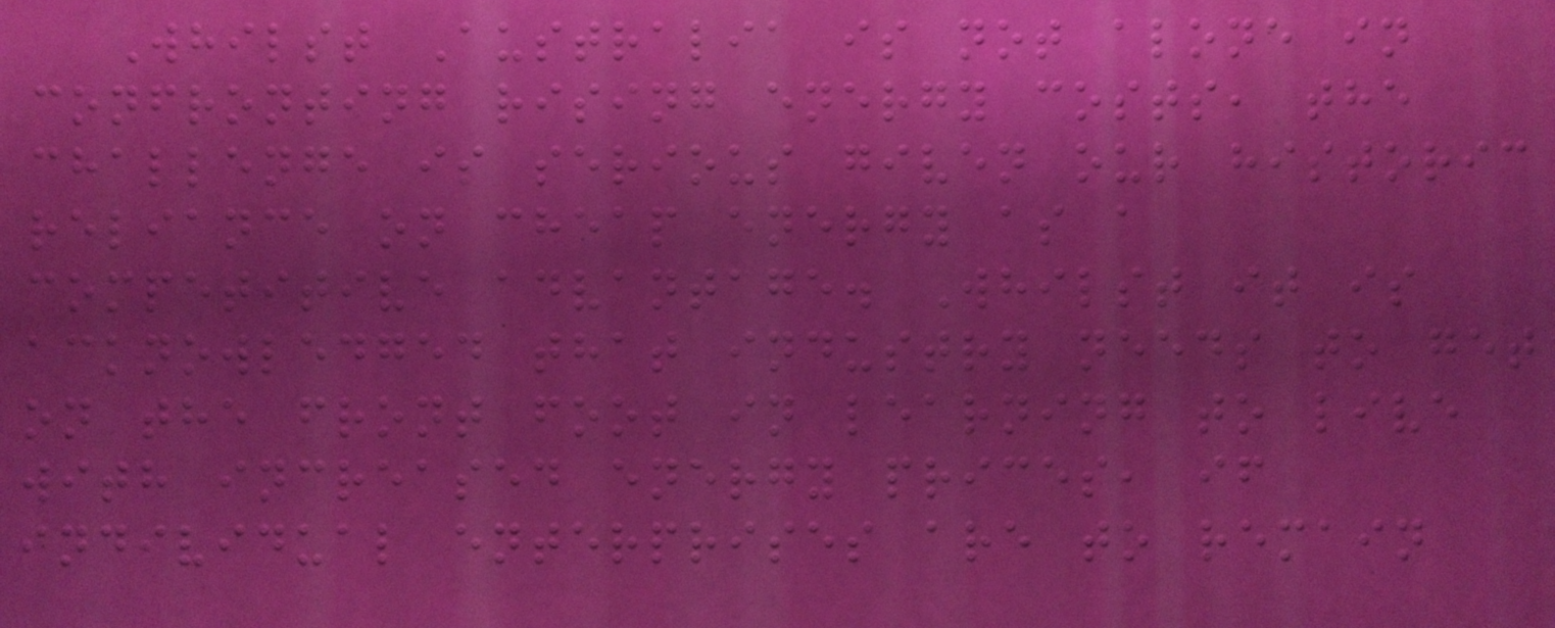Whilst Australia is not alone in
confronting rising energy costs, the
challenge is serious given our historic
reliance on cheap energy as a
competitive advantage. Whilst it is
acknowledged that industry needs to get
on the front foot in learning to live
with increased energy prices, if
individual enterprises are to remain
